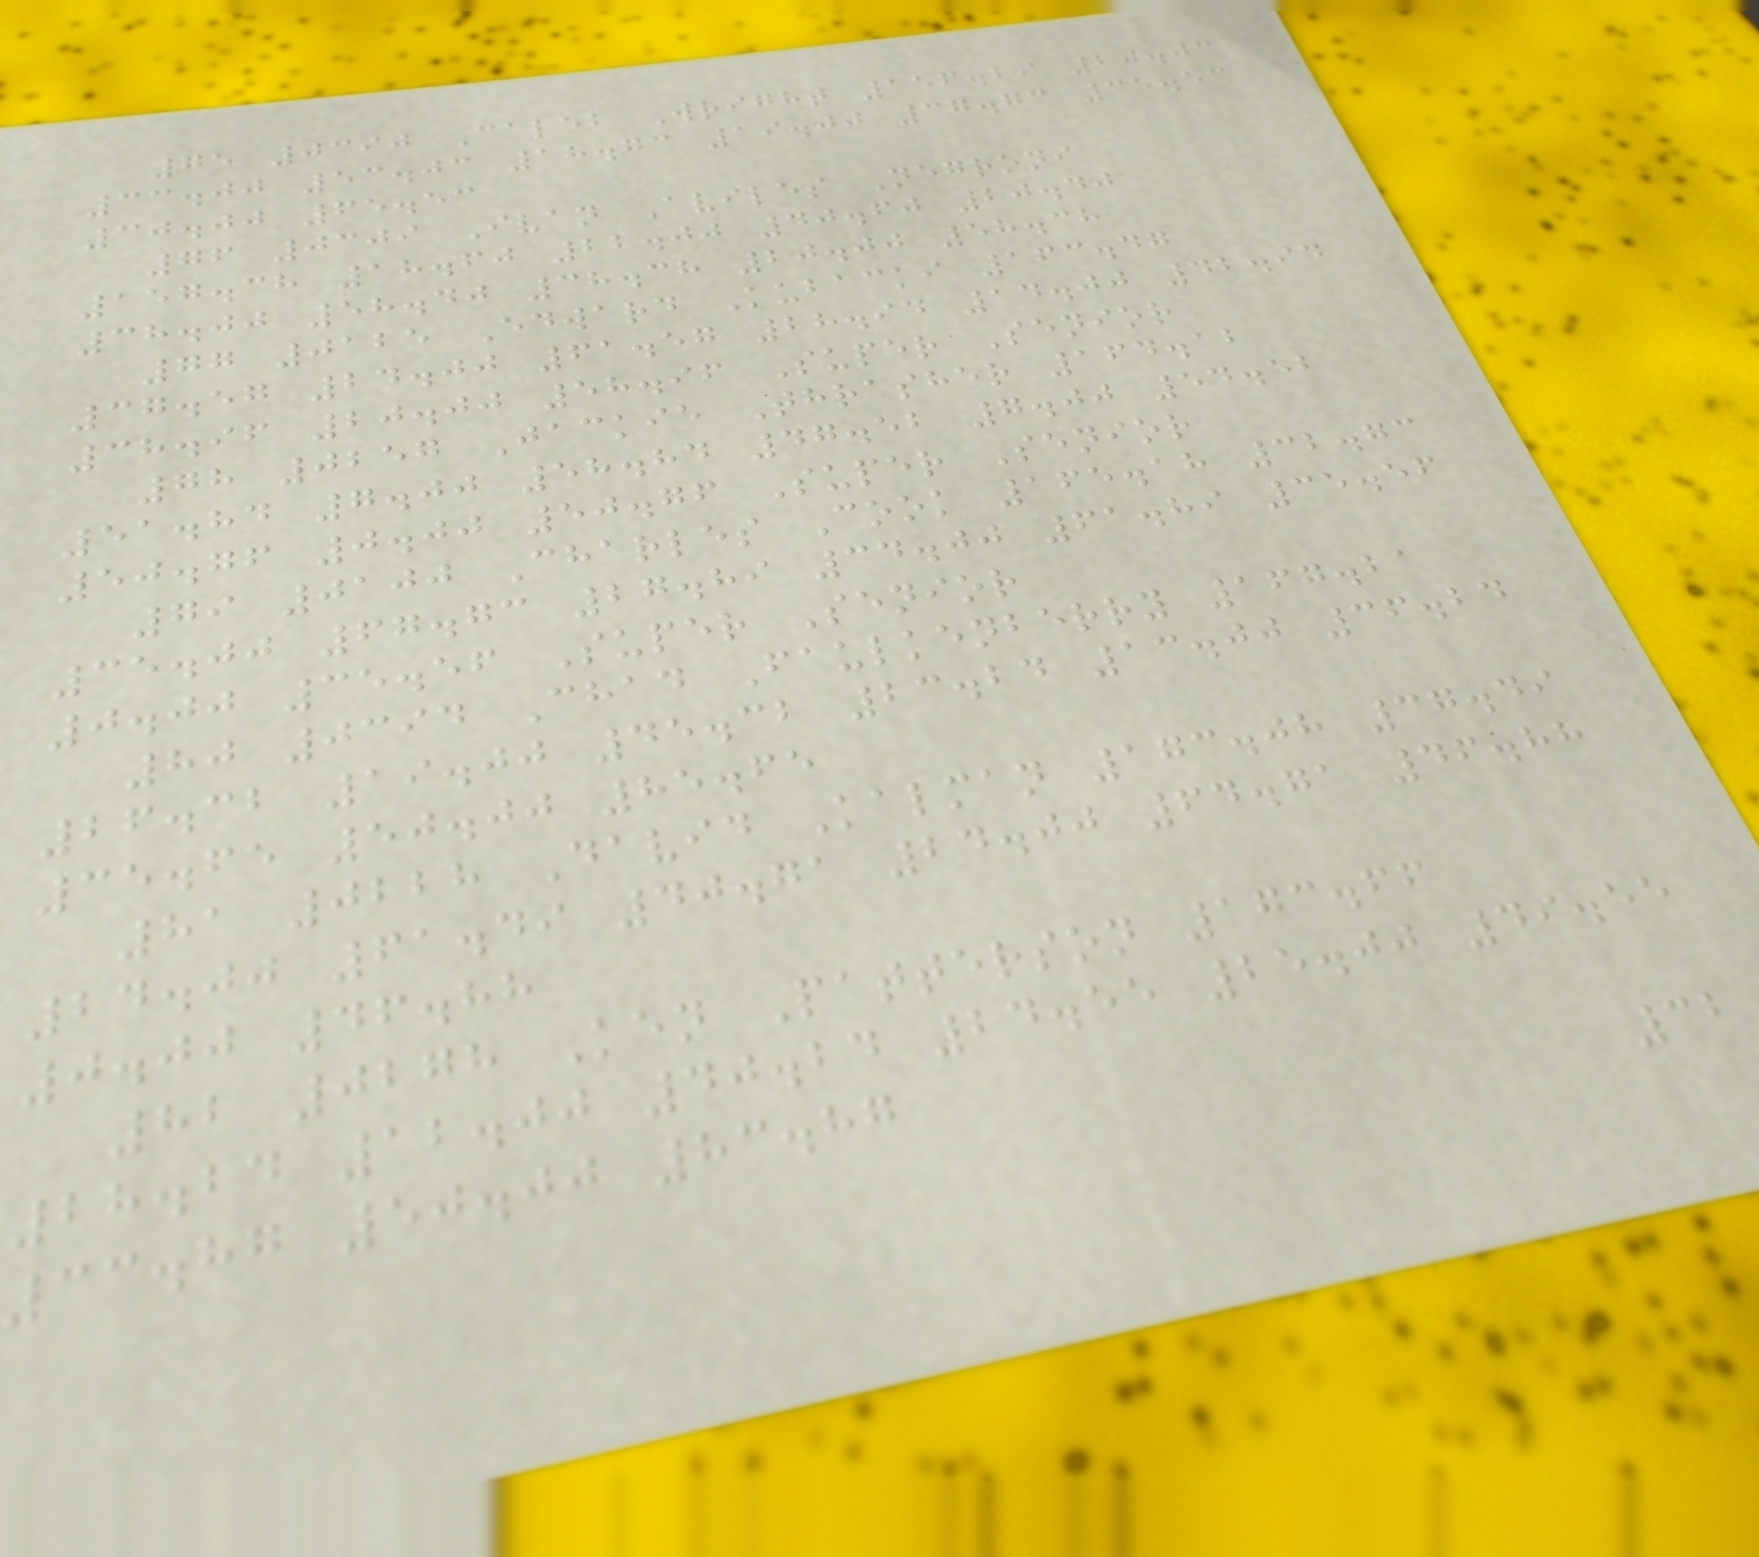75 0390 Caleb Wright 156.29 20.03
33.00 53.03 18.73 19.00 37.73 35.53
30.00 65.53
76 0309 Ivan Aviles Negroni
157.38 18.60 22.00 40.60 20.40
38.00 58.40 38.38 20.00 58.38
77 0125 Edward Kubacki 163.47
37.57 24.00 61.57 28.94 14.00 42.94
38.96 20.00 58.96 Super Senior
78 0257 Jackie Thrasher 164.12
51.84 7.00 58.84 47.52 7.00 54.52
50.76 0.00 50.76 Super Senior
79 0100 Charles Cook 165.18 32.73
35.00 67.73 27.89 34.00 61.89 35.56
0.00 35.56 Super Senior
80 0394 Chad Faulkenberry 167.21
26.32 19.00 45.32 23.24 13.00 36.24
35.65 50.00 85.65
81 0228 David Kalman 173.08 37.49
24.00 61.49 40.71 24.00 64.71 46.88
0.00 46.88
82 0278 Ken Patterson 173.66
28.24 12.00 40.24 24.55 25.00 49.55
33.87 50.00 83.87
32
